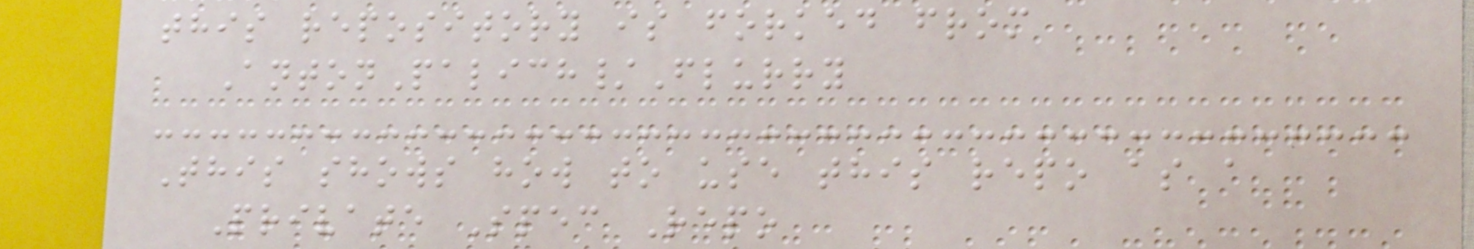this repository is forked from
AntonPalich/Flurry
This shows how to use this repo as a
Private Spec Repo
